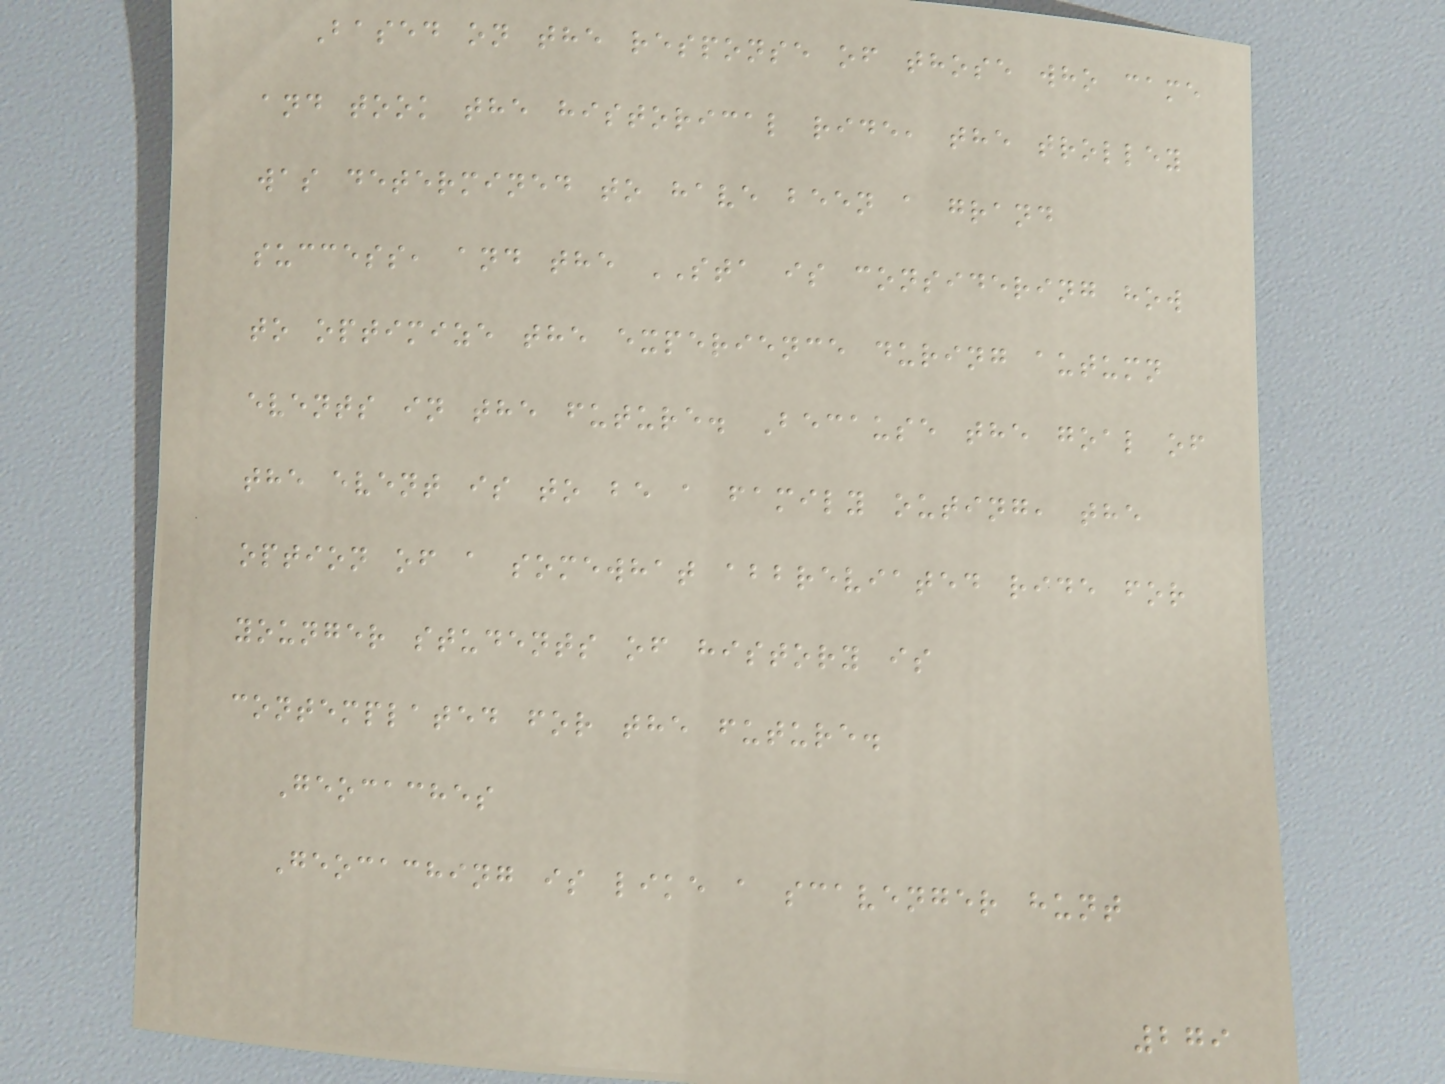Based on the response of those who came
and took the historical ride, the trolley
was determined to have been a grand
success, and the STA is considering how
to optimize the experience during autumn
events in the future. Because the goal of
the event is to be a family outing, the
option of a somewhat abbreviated ride for
younger students of history is
contemplated for the future.
Geocaches
Geocaching is like a scavenger hunt
279
